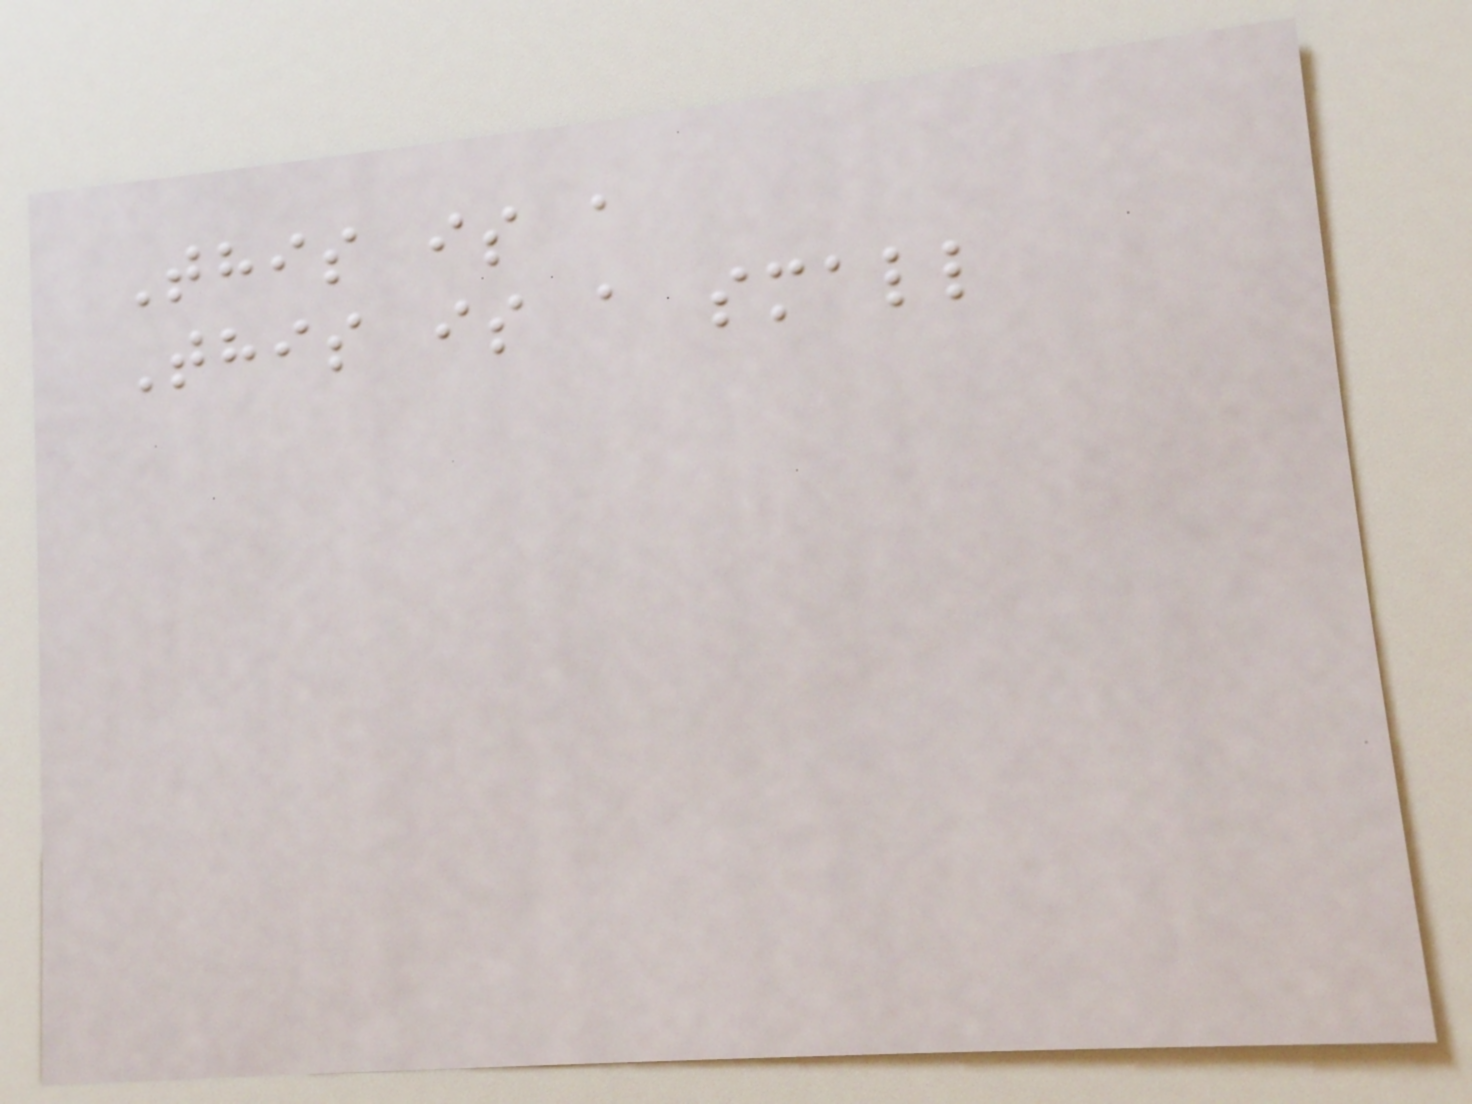This is a
This is a small
